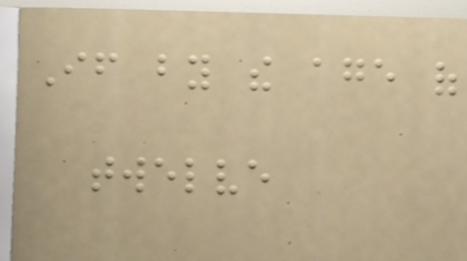If by the age of
twelve
